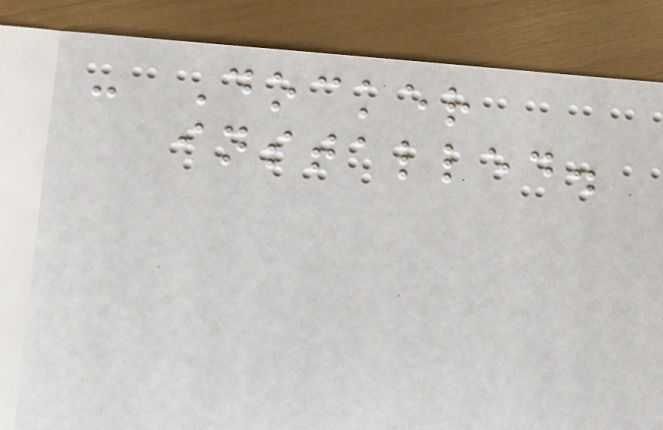- Docker
installed.
